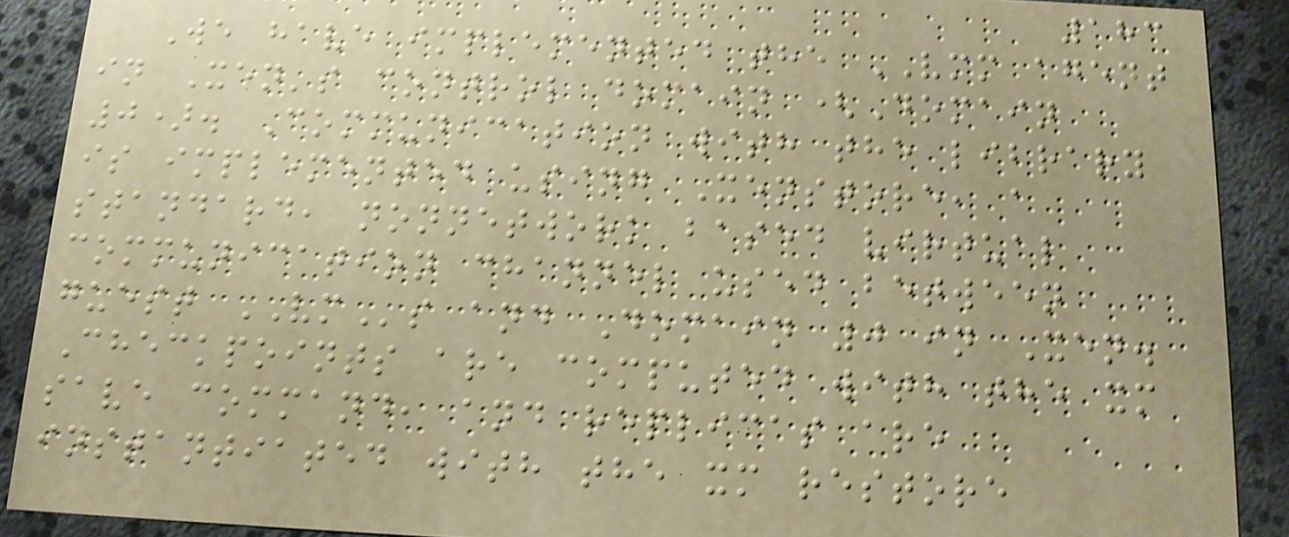183
We have implemented the VMM agent
in Xen's control domain (Domain
0). Communication with the library
is implemented using Xenstore, a
standard, nonnetwork based virtual
communication channel used between
guest VMs and Domain 0 in Xen.
Checkpoints are computed with the xm
save command, and replicas are
instantiated with the xm restore
